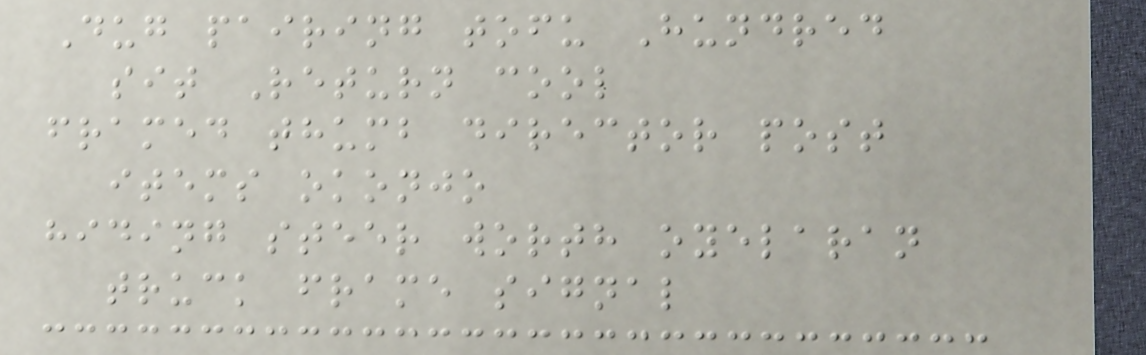Dug pairing tofu Hundred
sit Return cool
framed thumb director post
items okonjo
hiding steer worth oyelaran
truck frame signal
